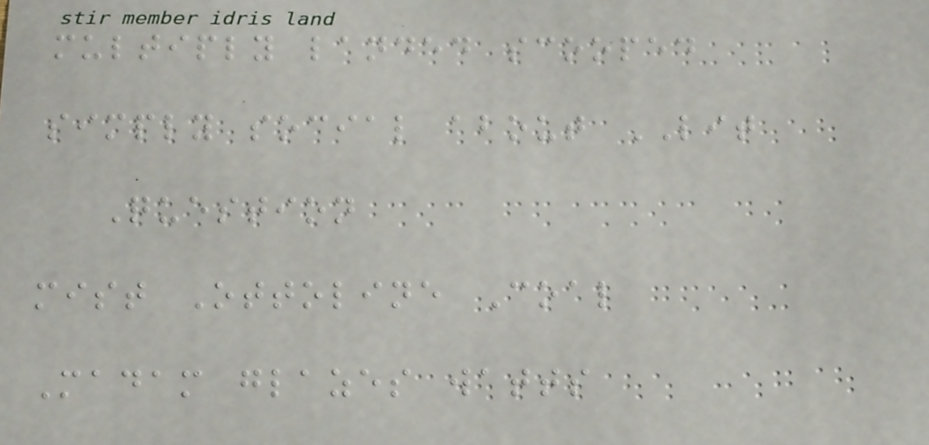multiply landed scooped
simply social about LIT
Question
mist Ottoline Coal
Madam glazes watts
